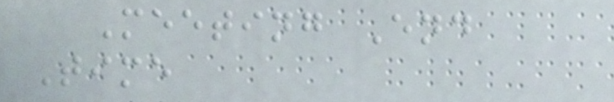Meeting End
Time
